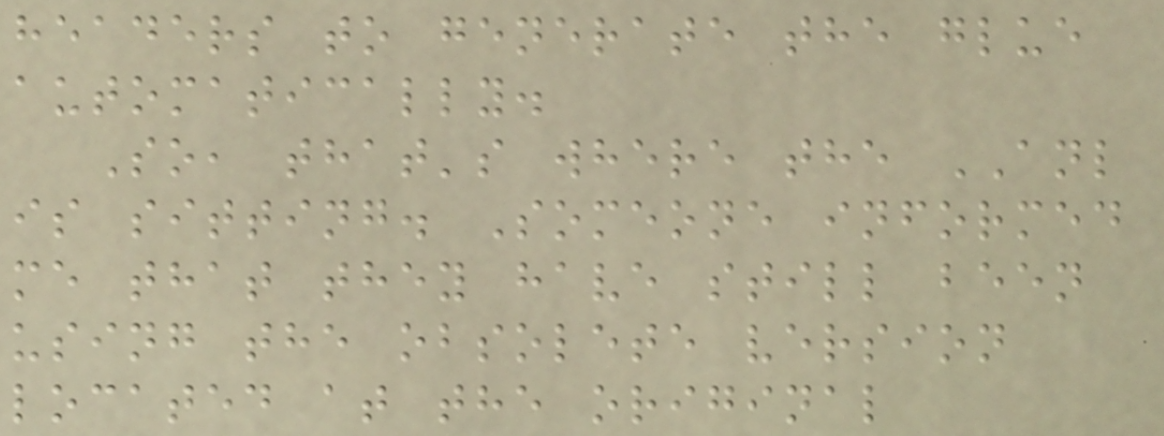headers to generate the glue
automatically.
So, that's where the ANL
is sitting. Someone informed
me that they have still been
using the obsolete version
located at the original
